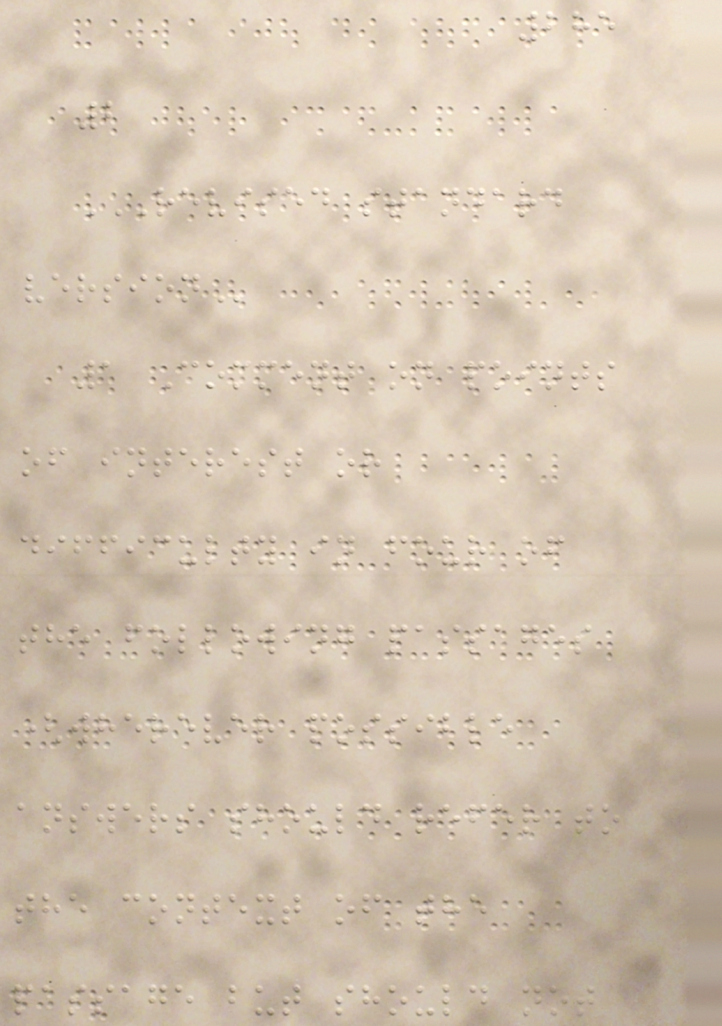285
2
REVISED STANDARD
VERSION
1 Comment on points
of interest or
difficulty in four of
the following passages
(wherever possible
answers should refer to
the context of the
passage but should not
